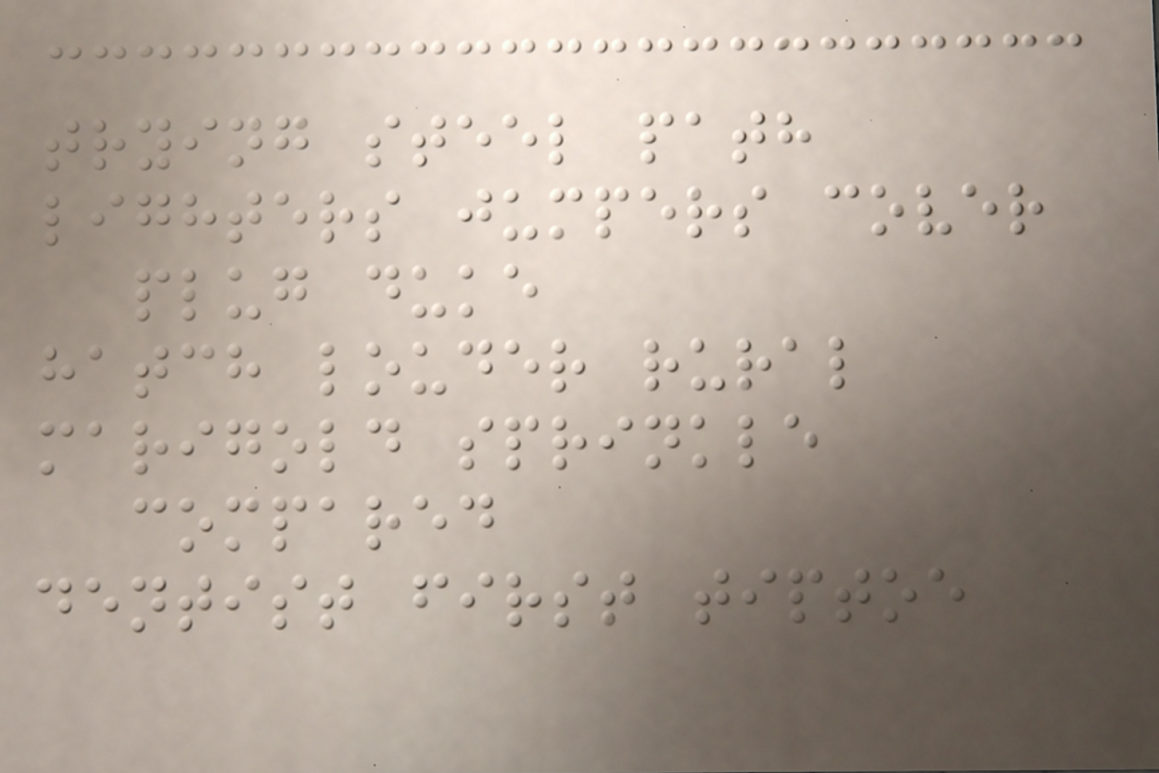trying steel path
lighters jumpers cover
plug duke
hatch louder rural
marigold sprinkle
compared
dentist first tiptoe
